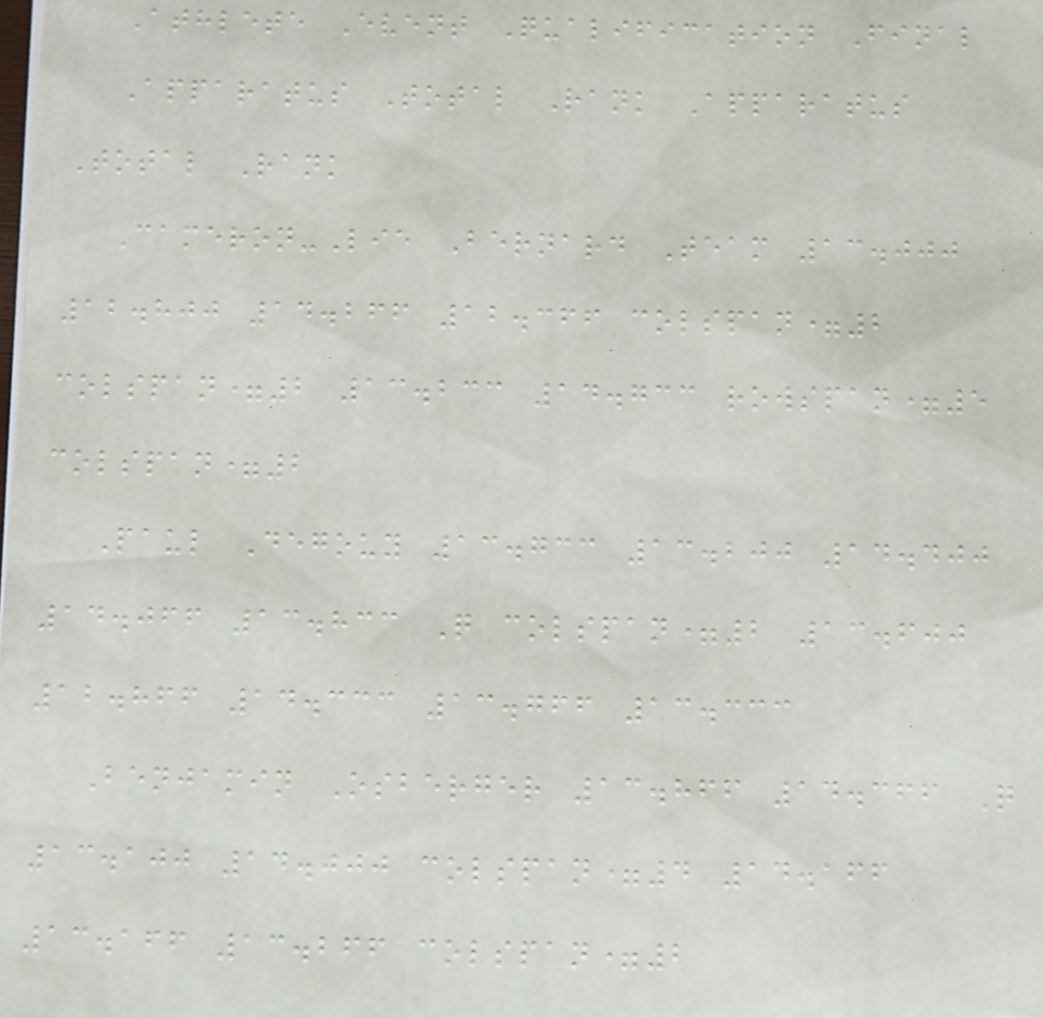Athlete Event Qualification Final
Apparatus Total Rank Apparatus
Total Rank
Cameron-Lie Bernard Team 13.000
12.800 14.266 12.366 colspan=2
colspan=2 13.233 14.733 rowspan=5
colspan=2
Paul Degouy 13.733 13.200 14.400
14.066 13.833 Q colspan=2 13.600
12.866 14.333 13.766 13.333
Benjamin Osberger 13.866 14.366 Q
13.100 14.000 colspan=4 14.166
13.166 13.266 colspan=2
